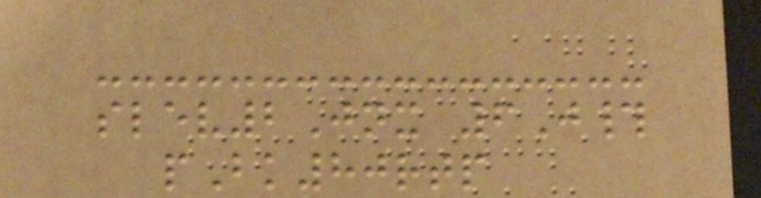slev2Jnx 6J#
pBk80rtp
